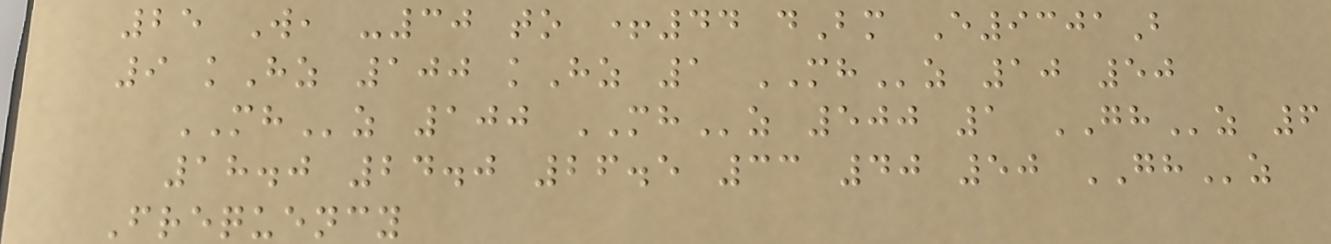25 W, -30 to +44 dBm E9301B
9 kHz 100 kHz 1 MHz 10 50
MHz 100 MHz 500 1 GHz 6
18.0 24.0 26.5 33 40 50 GHz
Frequency
